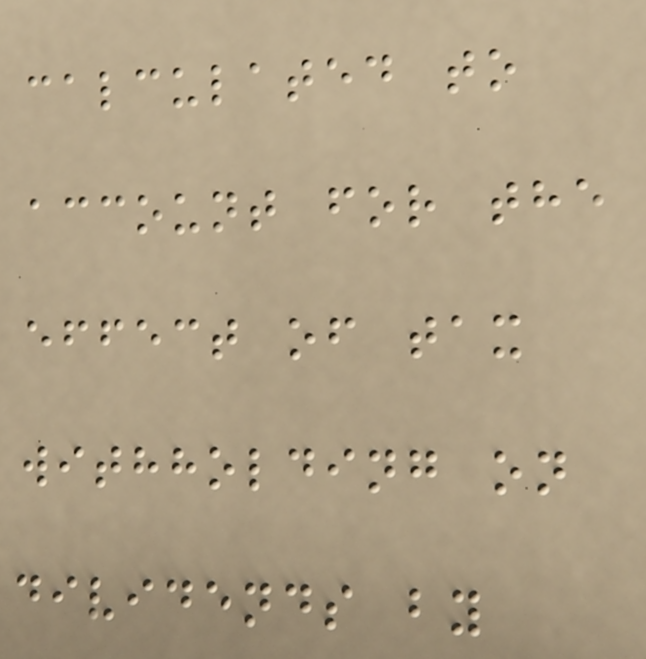calculated to
account for the
effect of tax
withholding on
dividends by
